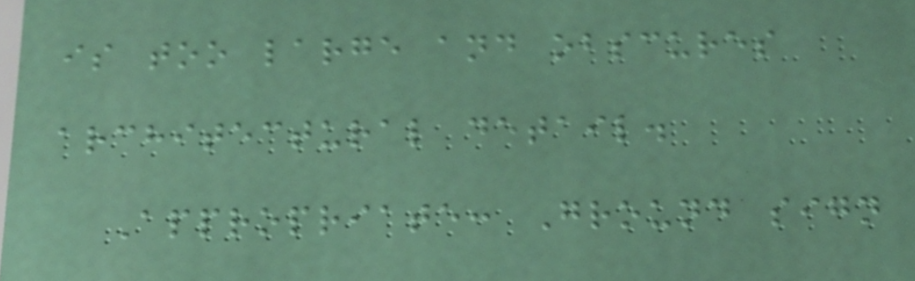is too large and obscures
architectural detail.
Appropriate: Ground sign
